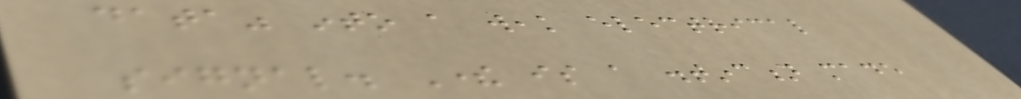data" into a weak electrical
signal. There is a distinction made
